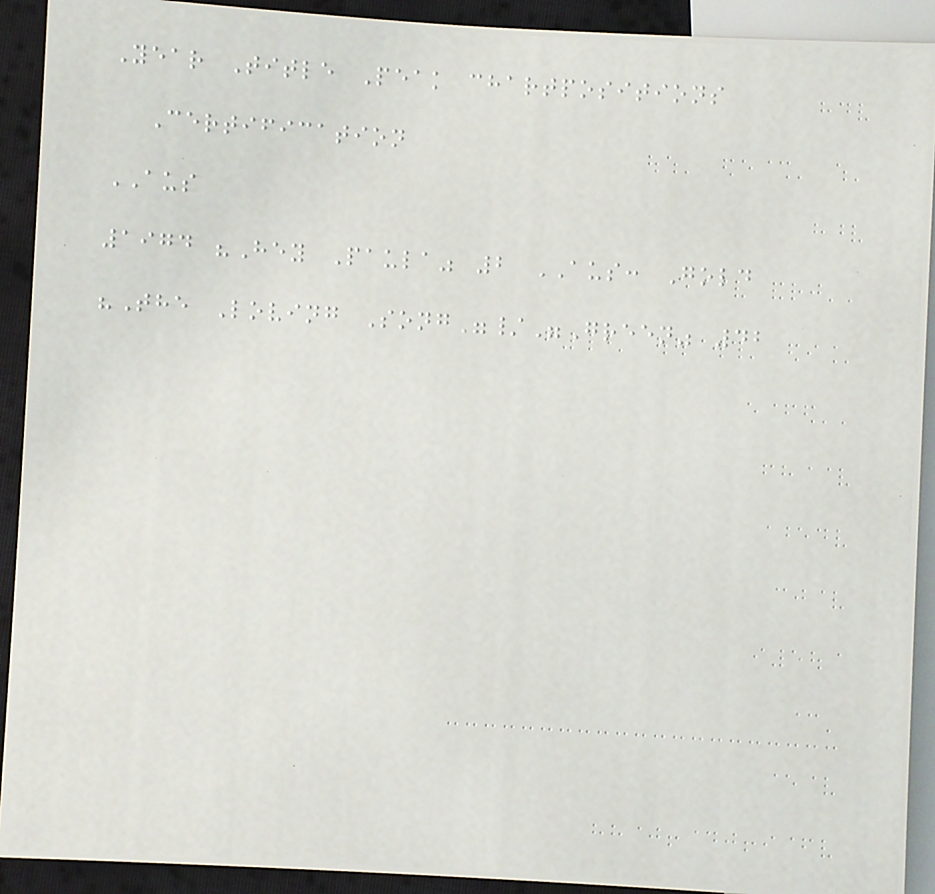Year Title Peak chartpositions
Certification
AUS
1974 "Hey Paula" 2 AUS: Gold
"The Loving Song"/"Green" 42
